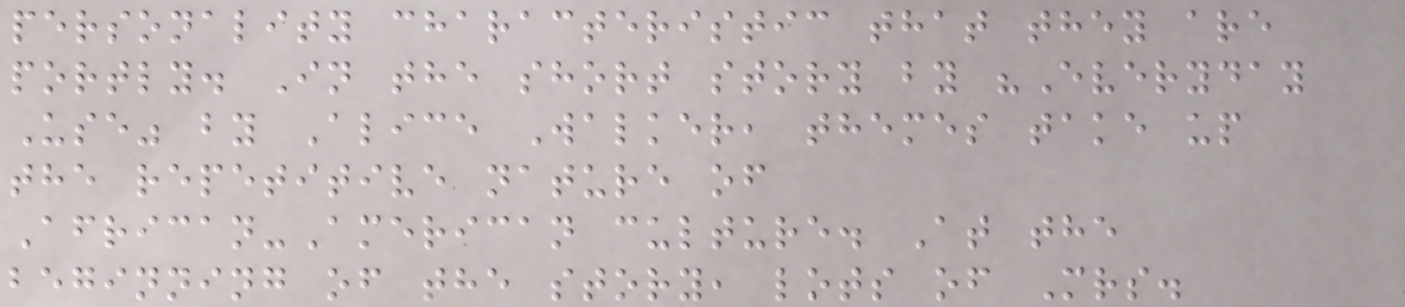personality characteristic that they are
portly. In the short story by "Everyday
Use" by Alice Walker, themes take up
the repetitive nature of
African-American culture. At the
beginning of the story, lots of Mrs.
